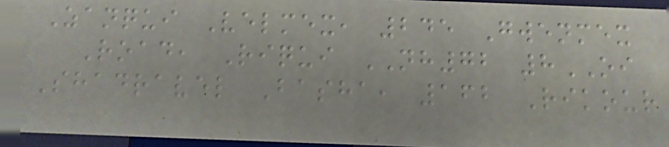Zanqui Velmex, 245 Gwenmex
Road, Riqui NH72 8OI
Shadravel Basha, 162 Rikour
